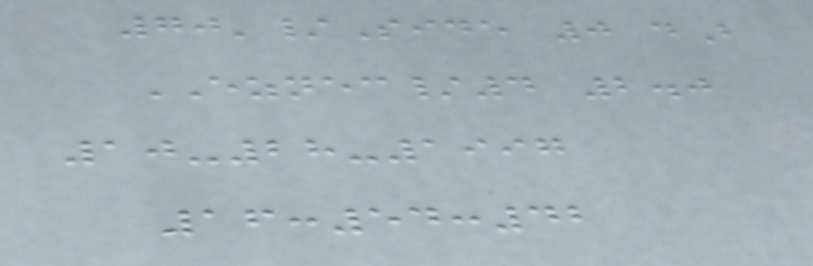70'/Side 0 dB
EZNEC/4 2.0
10-28-1997
16:54:42
